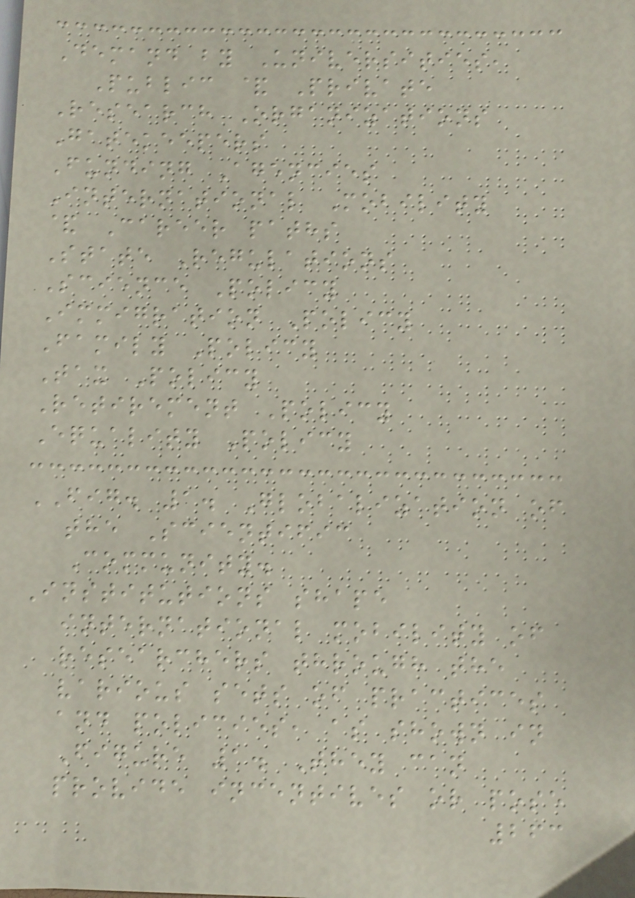Demand by Universities,
Public & Private
Research Organizations
Gatekeepers
Funding Agencies
International Mobility
& Career paths
State Regulations
Science Policy
Immigration Policy
Family Policy
Tax Policy
Retirement Policy
Equality Policy
FIG. 1. Globalization of
the Scientific
Community.
Institutions shape
international mobility of
researchers through the
various sets of practices
and policies, as shown in
Figure 1. They can
provide incentives or pose
263
